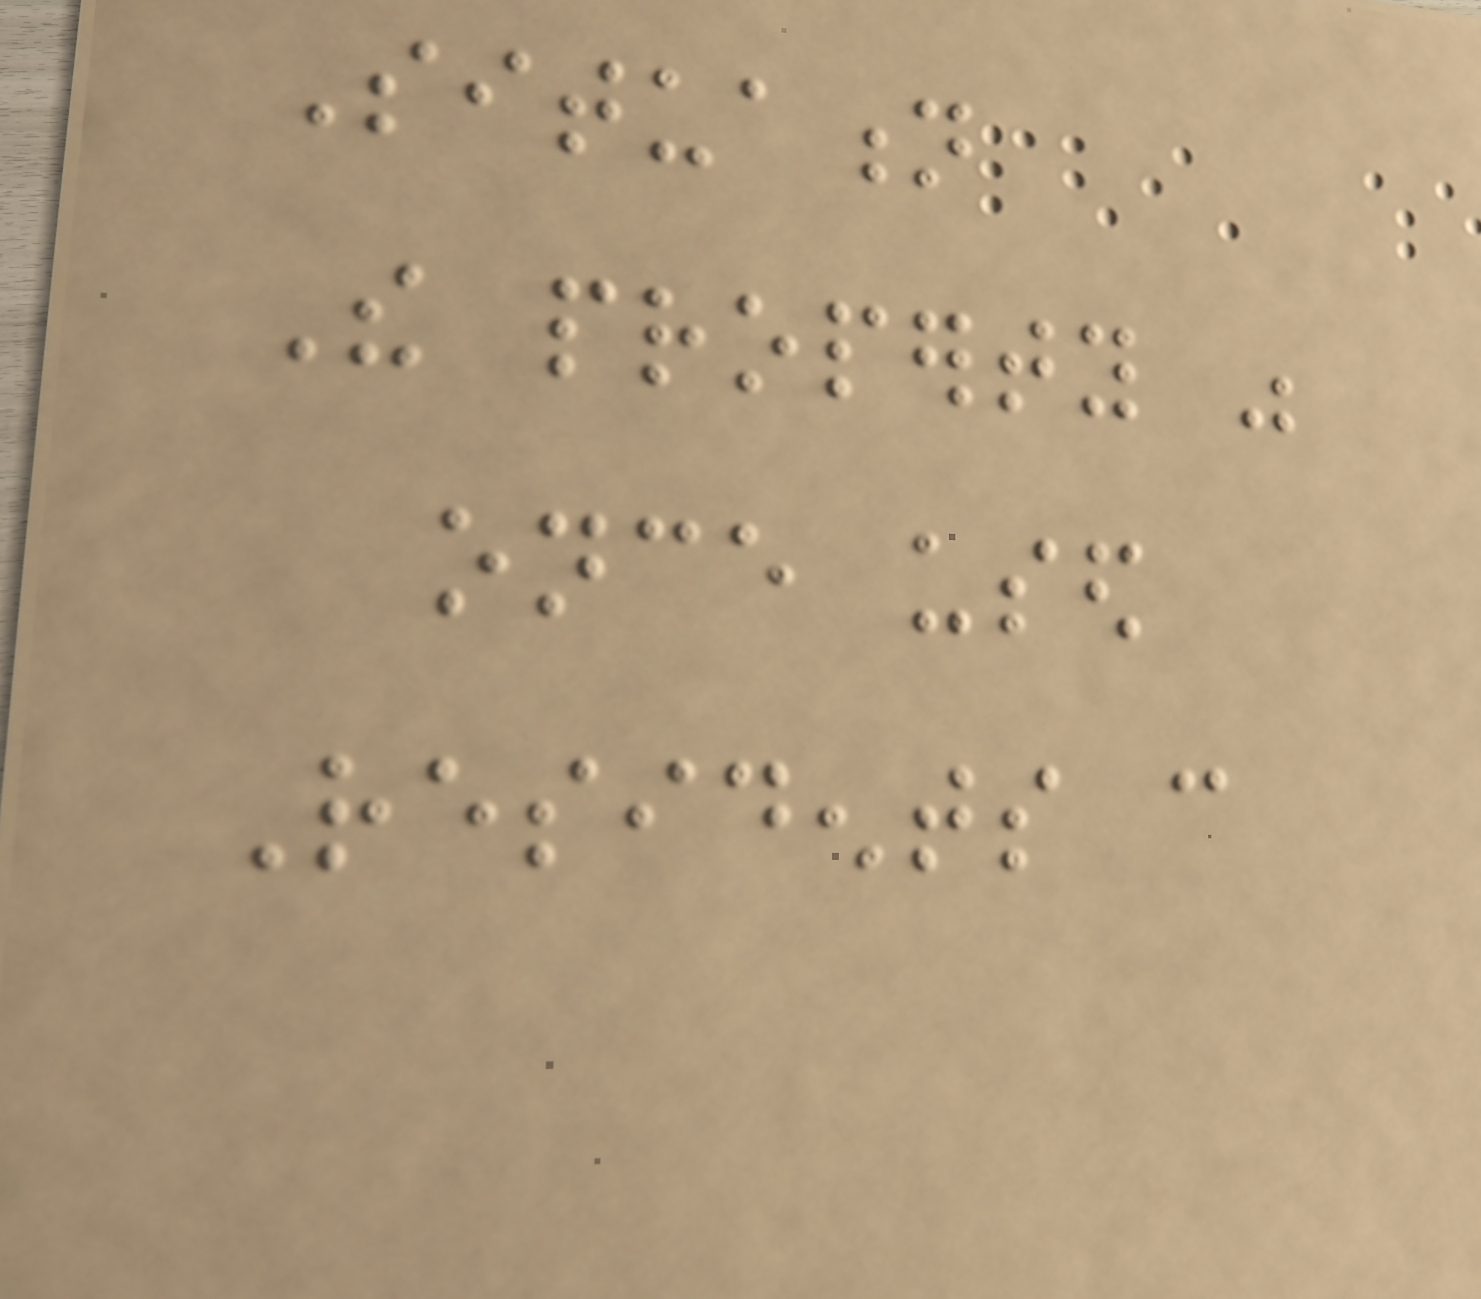Situation
The property was
once used
Residents can
